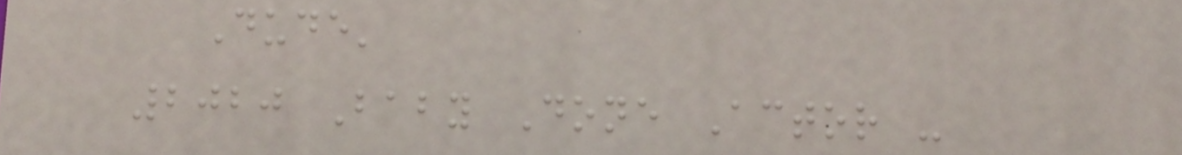Dude'
2020 Baby Done Actor -
